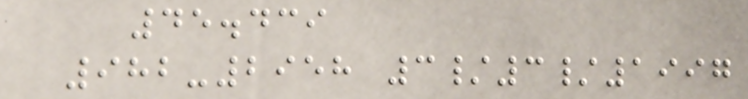45.439
982-2958 3/3/1997
